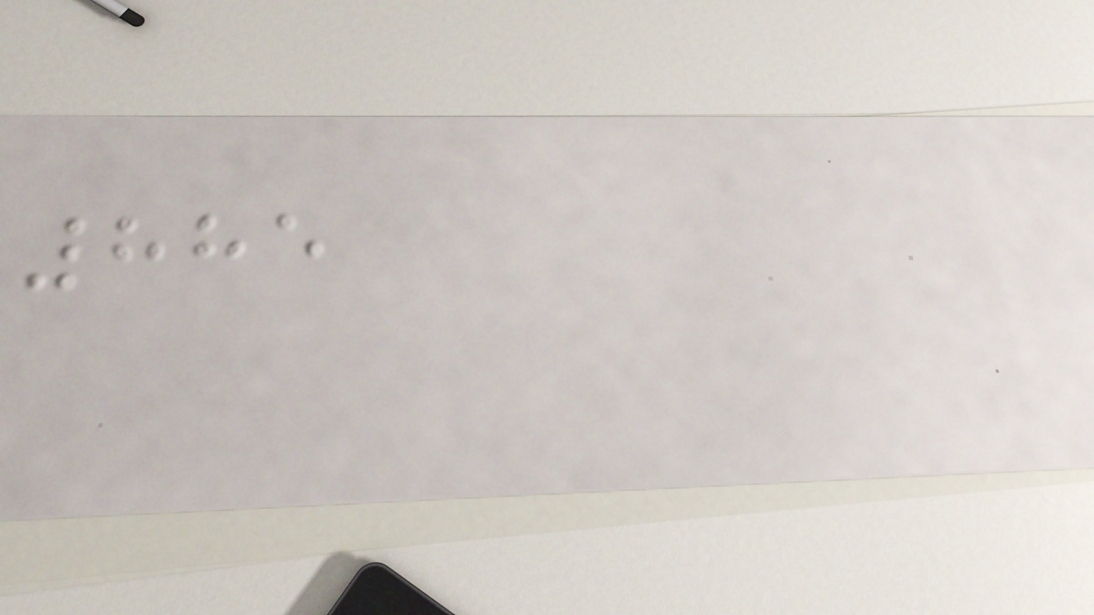885
